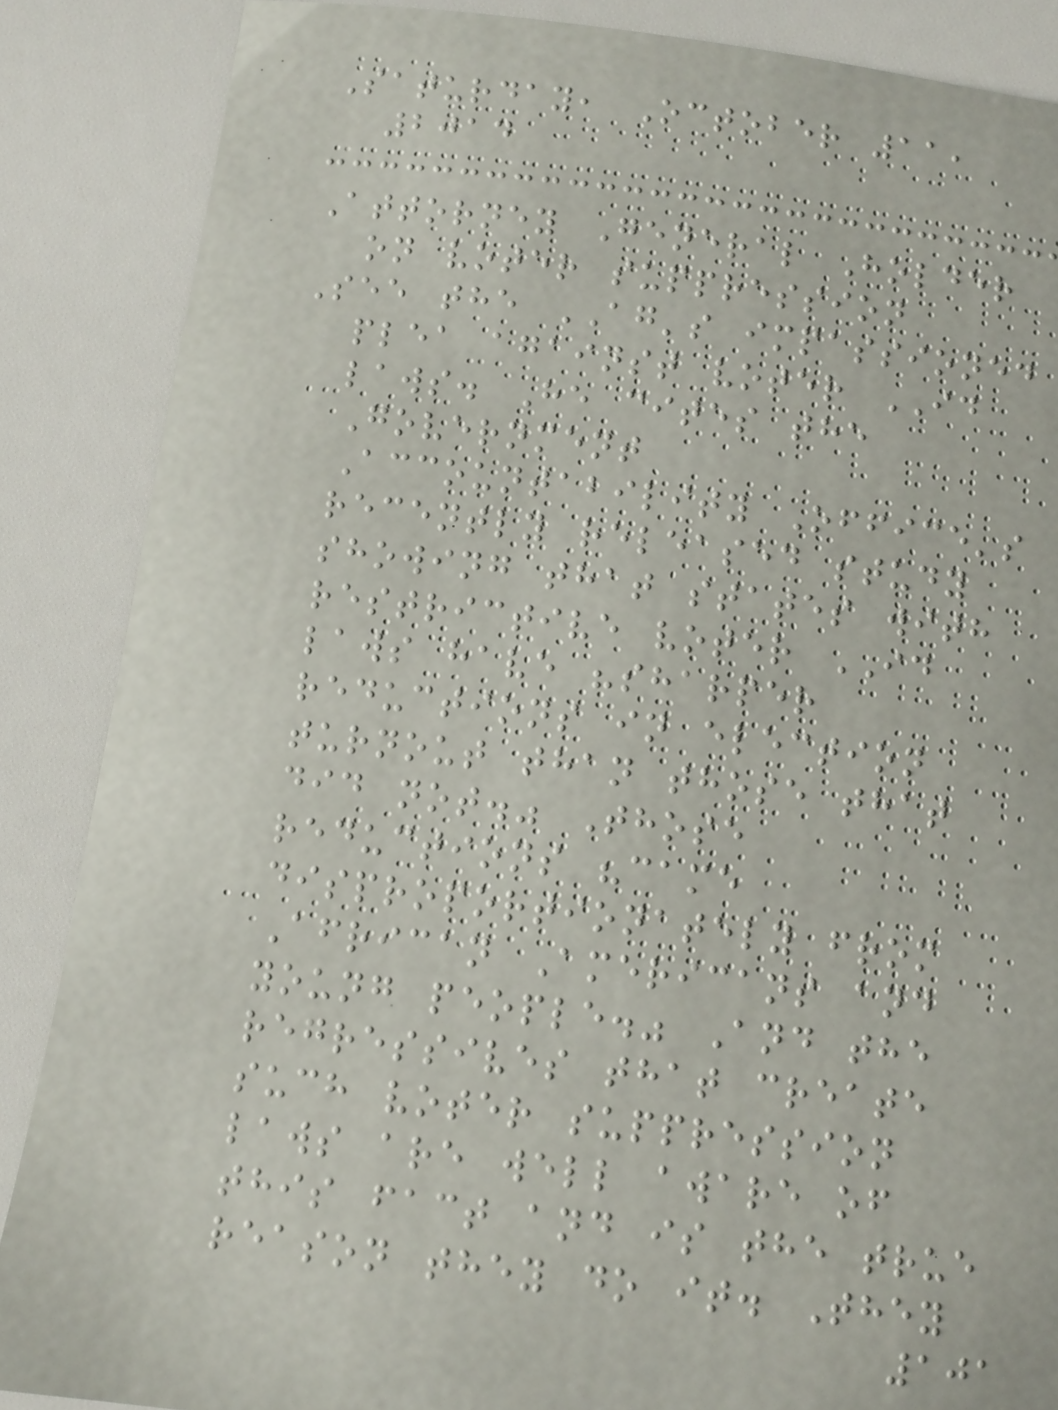Saturday, October 11,
2014
Attorney General Holder
on voter suppression
See the AG's impassioned
plea against voter ID
laws. He cites the
Government
Accountability Office's
recently released study
showing that states with
restrictive voter ID
laws have "sharper
reductions in election
turnout than those that
did not." Those
reductions "came
disproportionately from
African Americans and
young people." And the
regressives that create
such voter suppression
laws are well aware of
this fact and is the true
reason they do it. They
101
